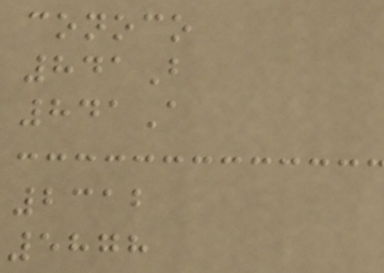conoco
841B
841A
2312
5878
